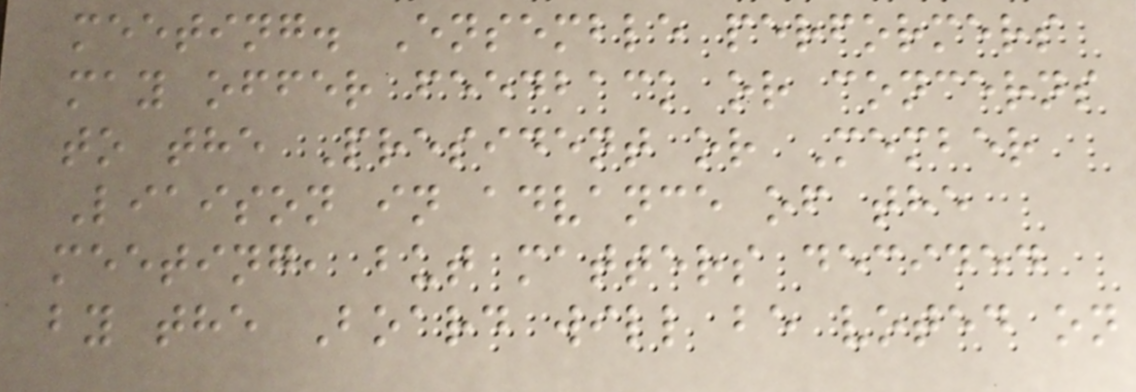meeting. Ensemble performers
may offer feedback or concerns
to the President or Member
Liaison in advance of the
meeting, but matters decided
by the Board will be voted on
